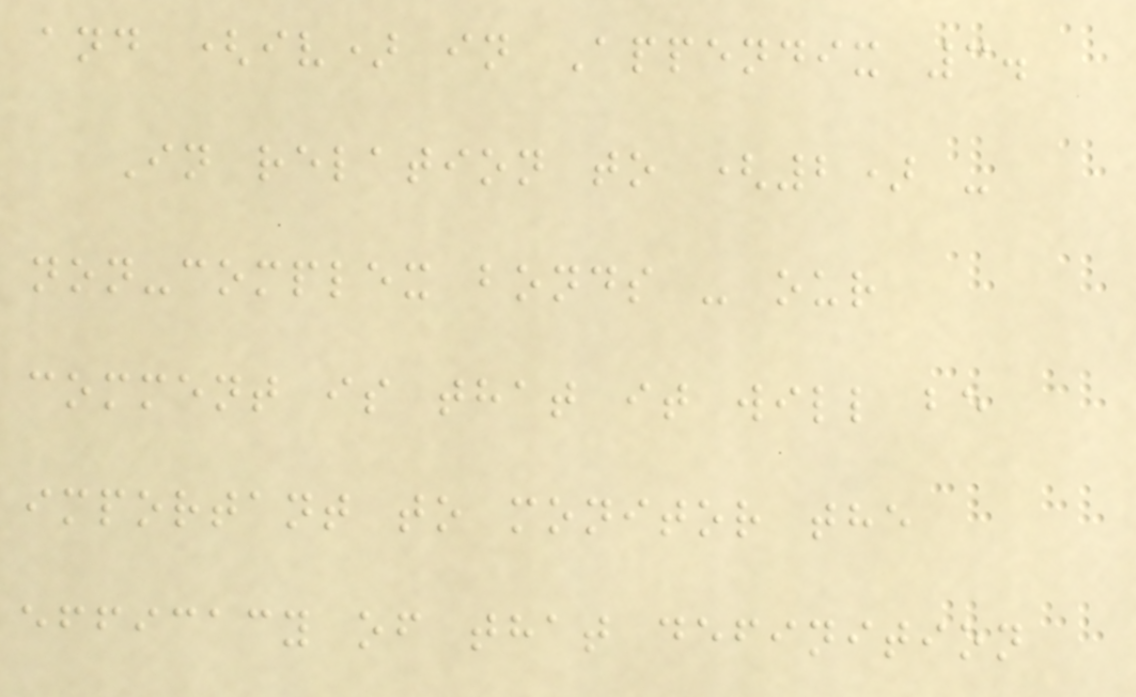and (iv) in Appendix 3.
In relation to (2) -
non-complex bonds - our
comment is that it will be
important to monitor the
efficacy of that definition
